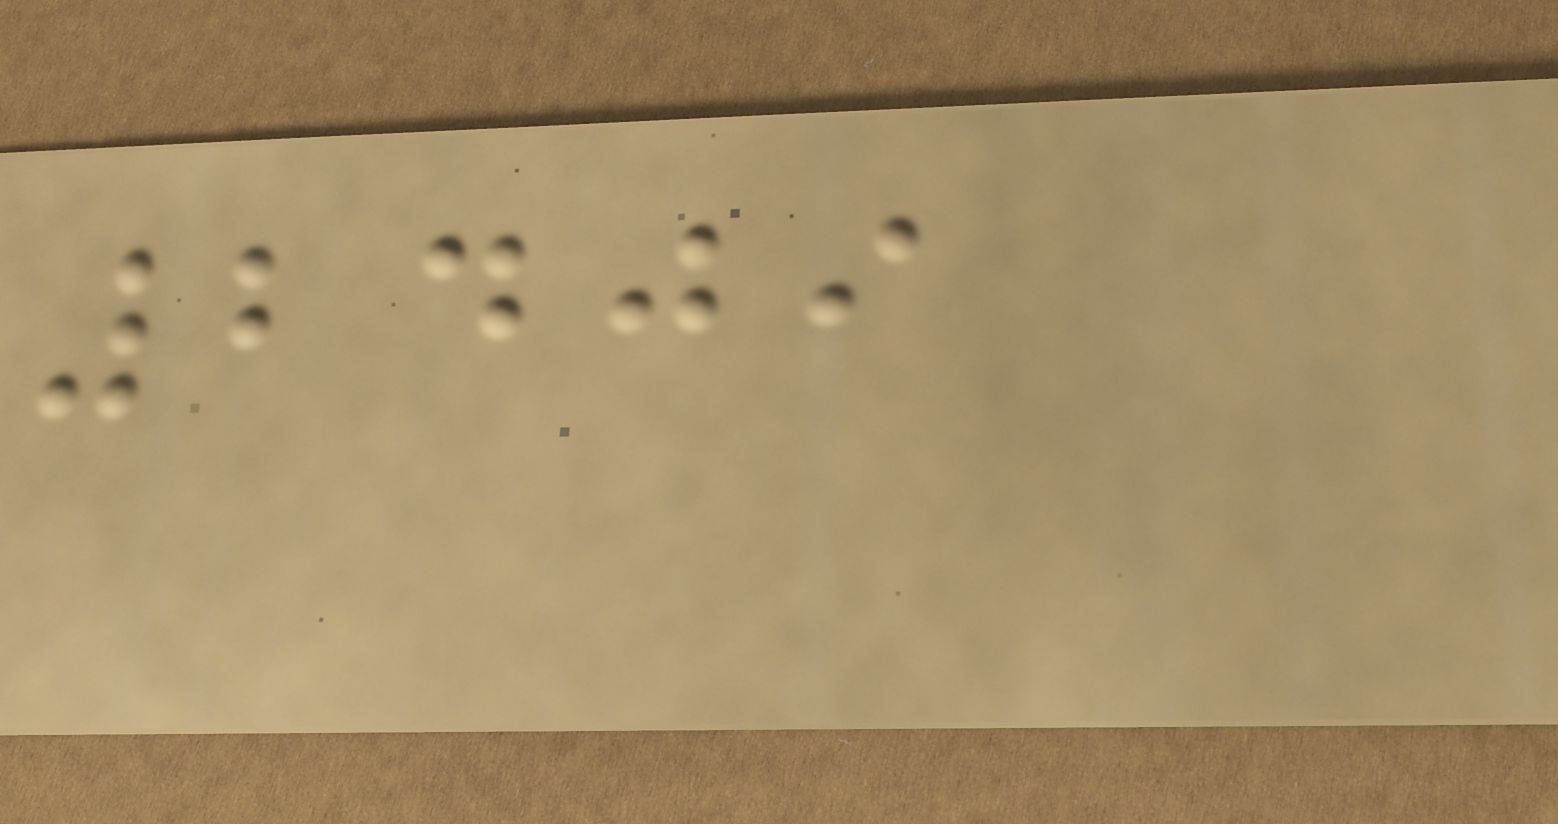2409
